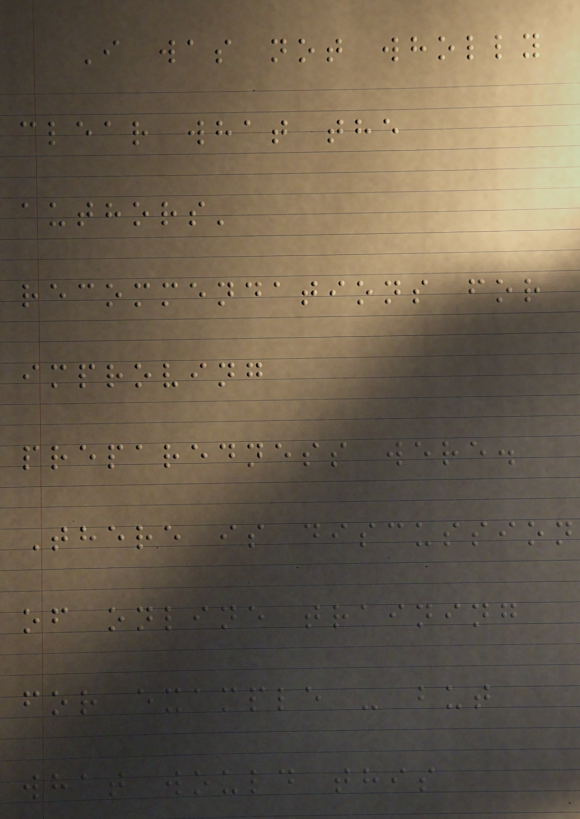I was not wholly
clear what the
authors'
recommendations for
improving
preparedness were.
There is discussion
of online training
for example - but
what would this
